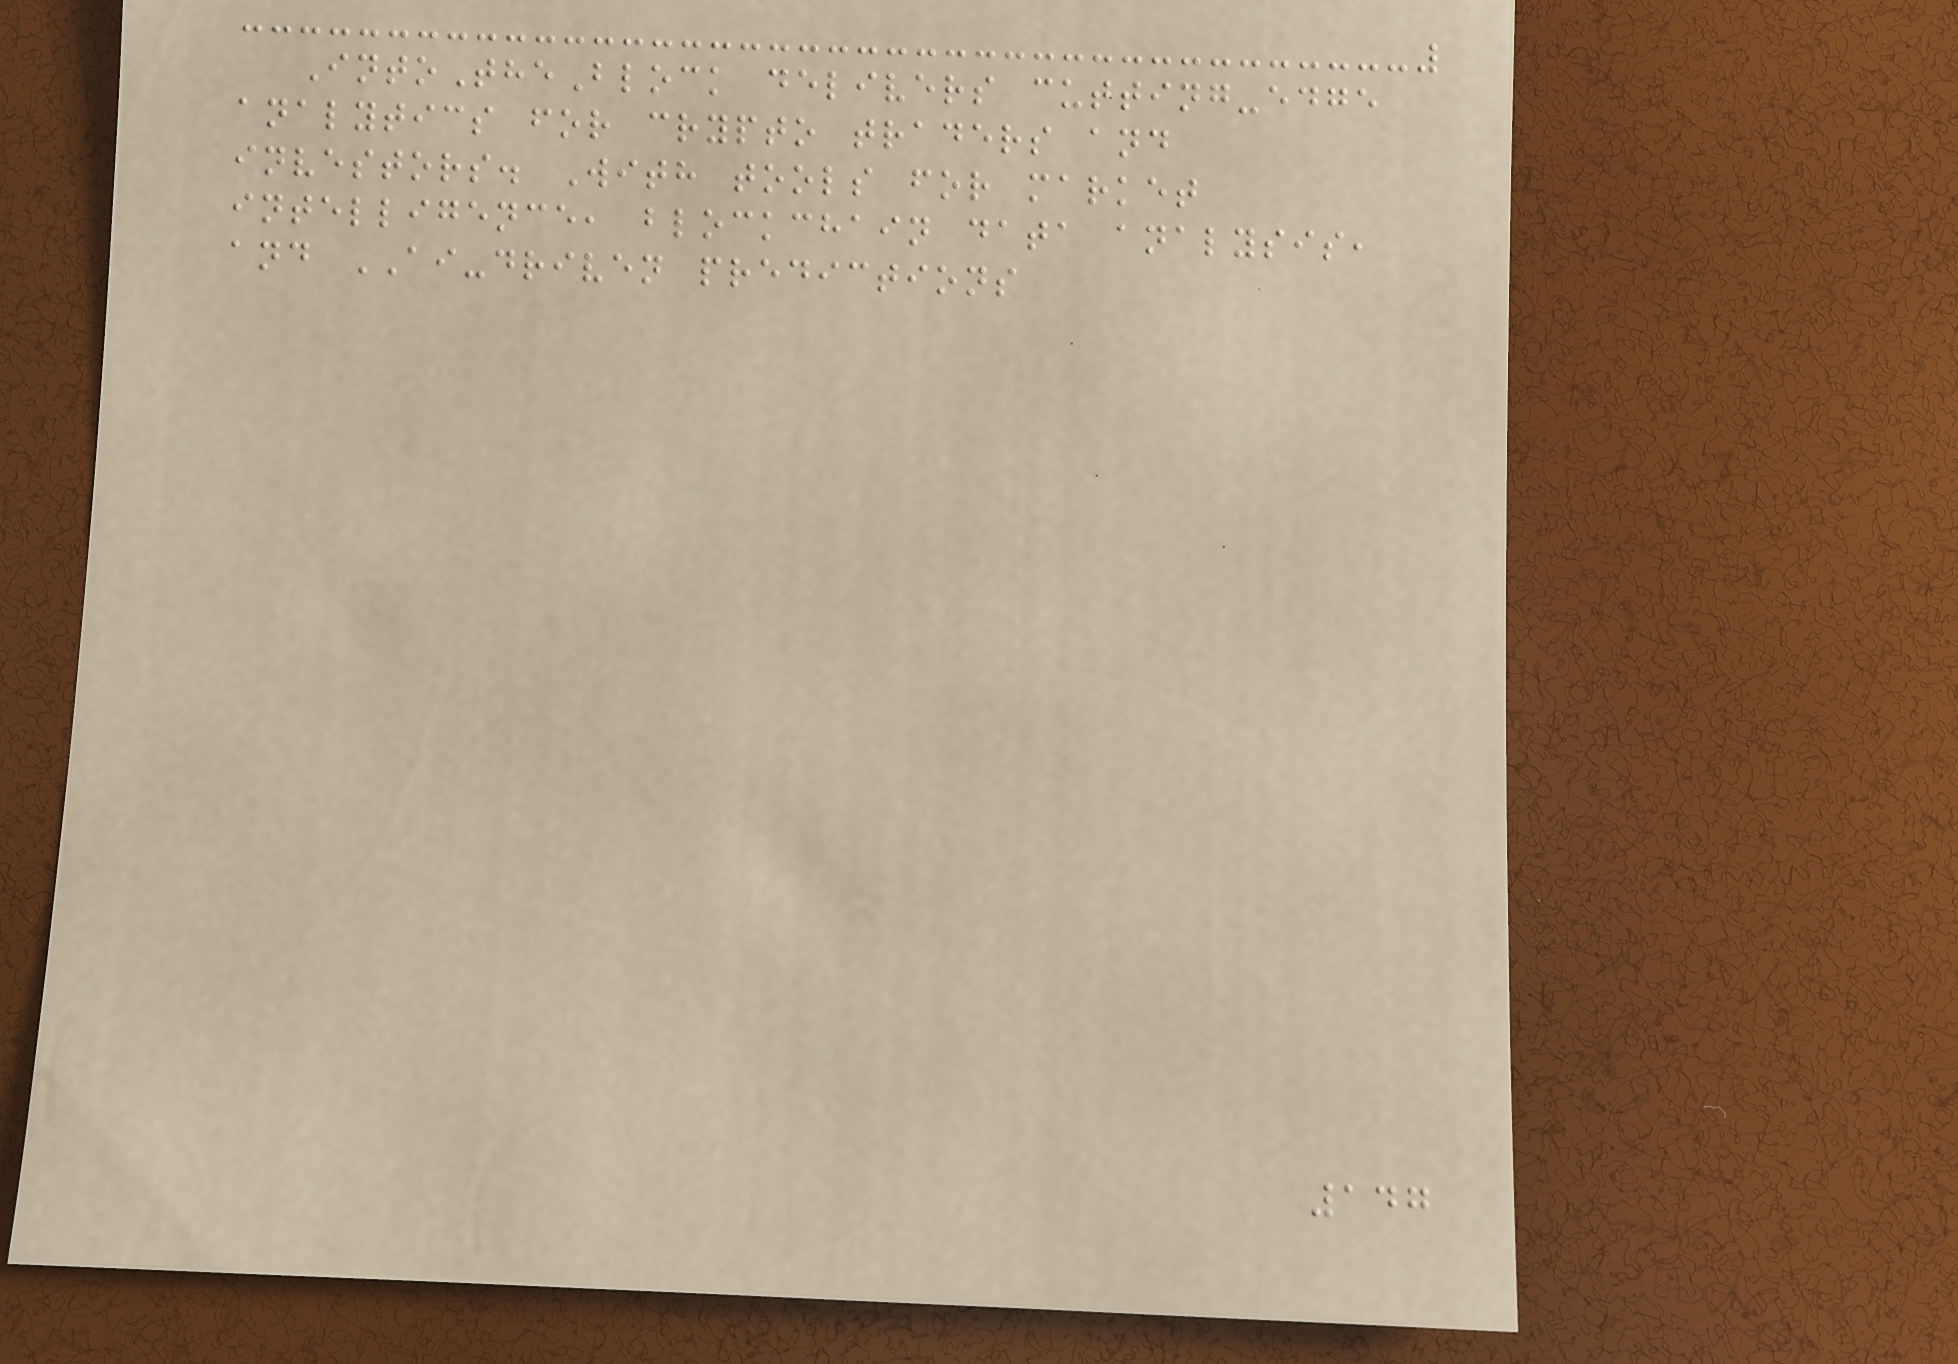IntoTheBlock delivers cutting-edge
analytics for crypto traders and
investors. With tools for market
intelligence, blockchain data analysis,
and AI-driven predictions
147
